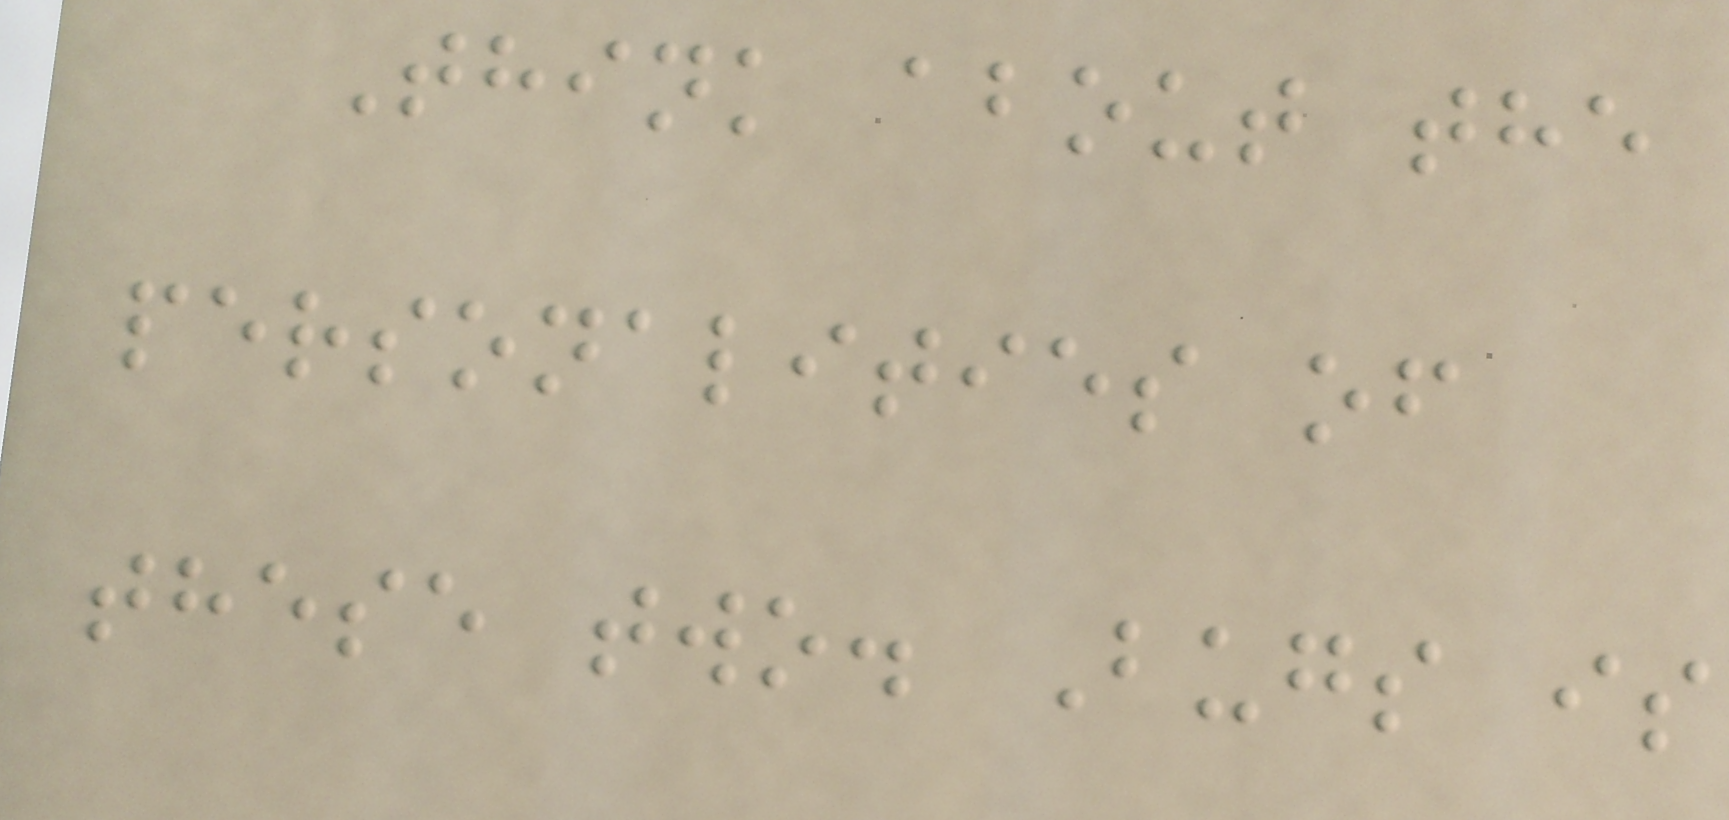Think about the
personalities of
these two. Bugs is
